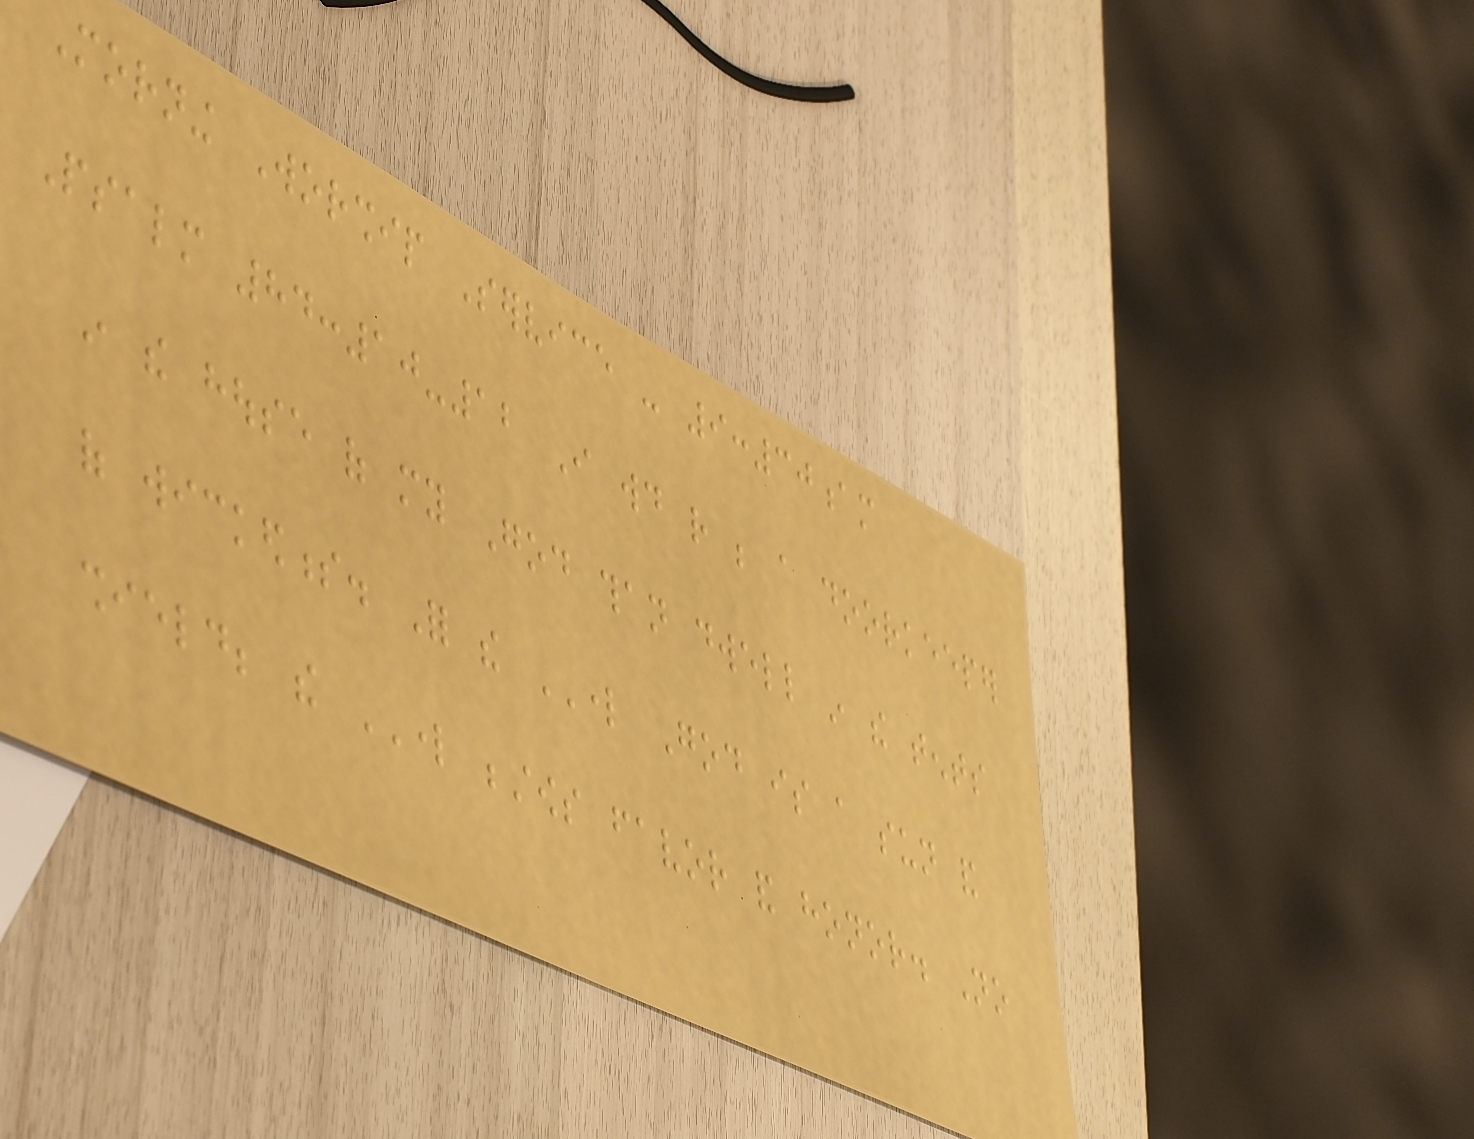Morning Worship Service - 9:30am
Psalm 84:10-12 I would rather be a doorkeeper
in the house of my God than dwell in the tents
of wickedness. For the LORD God is a sun and
shield; the LORD bestows favor and honor. No
